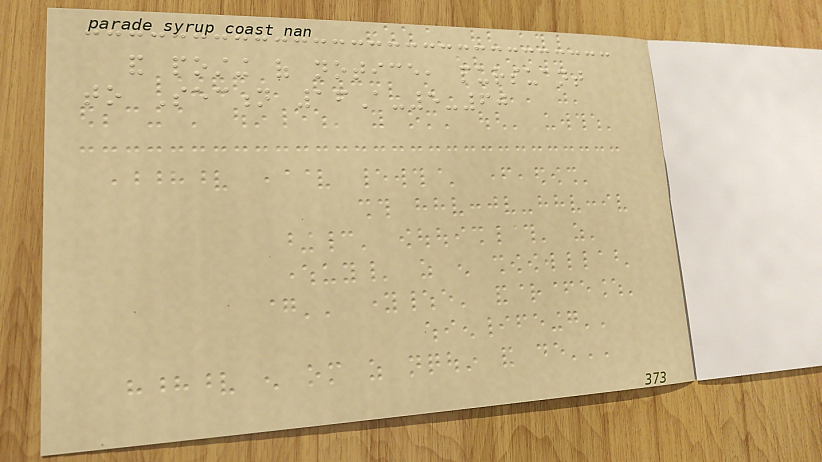and posting of notice, pursuant
to Section 16A-5-60
